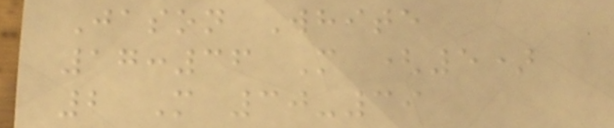Jason White
17:36 M (5)
2 M 30-39
